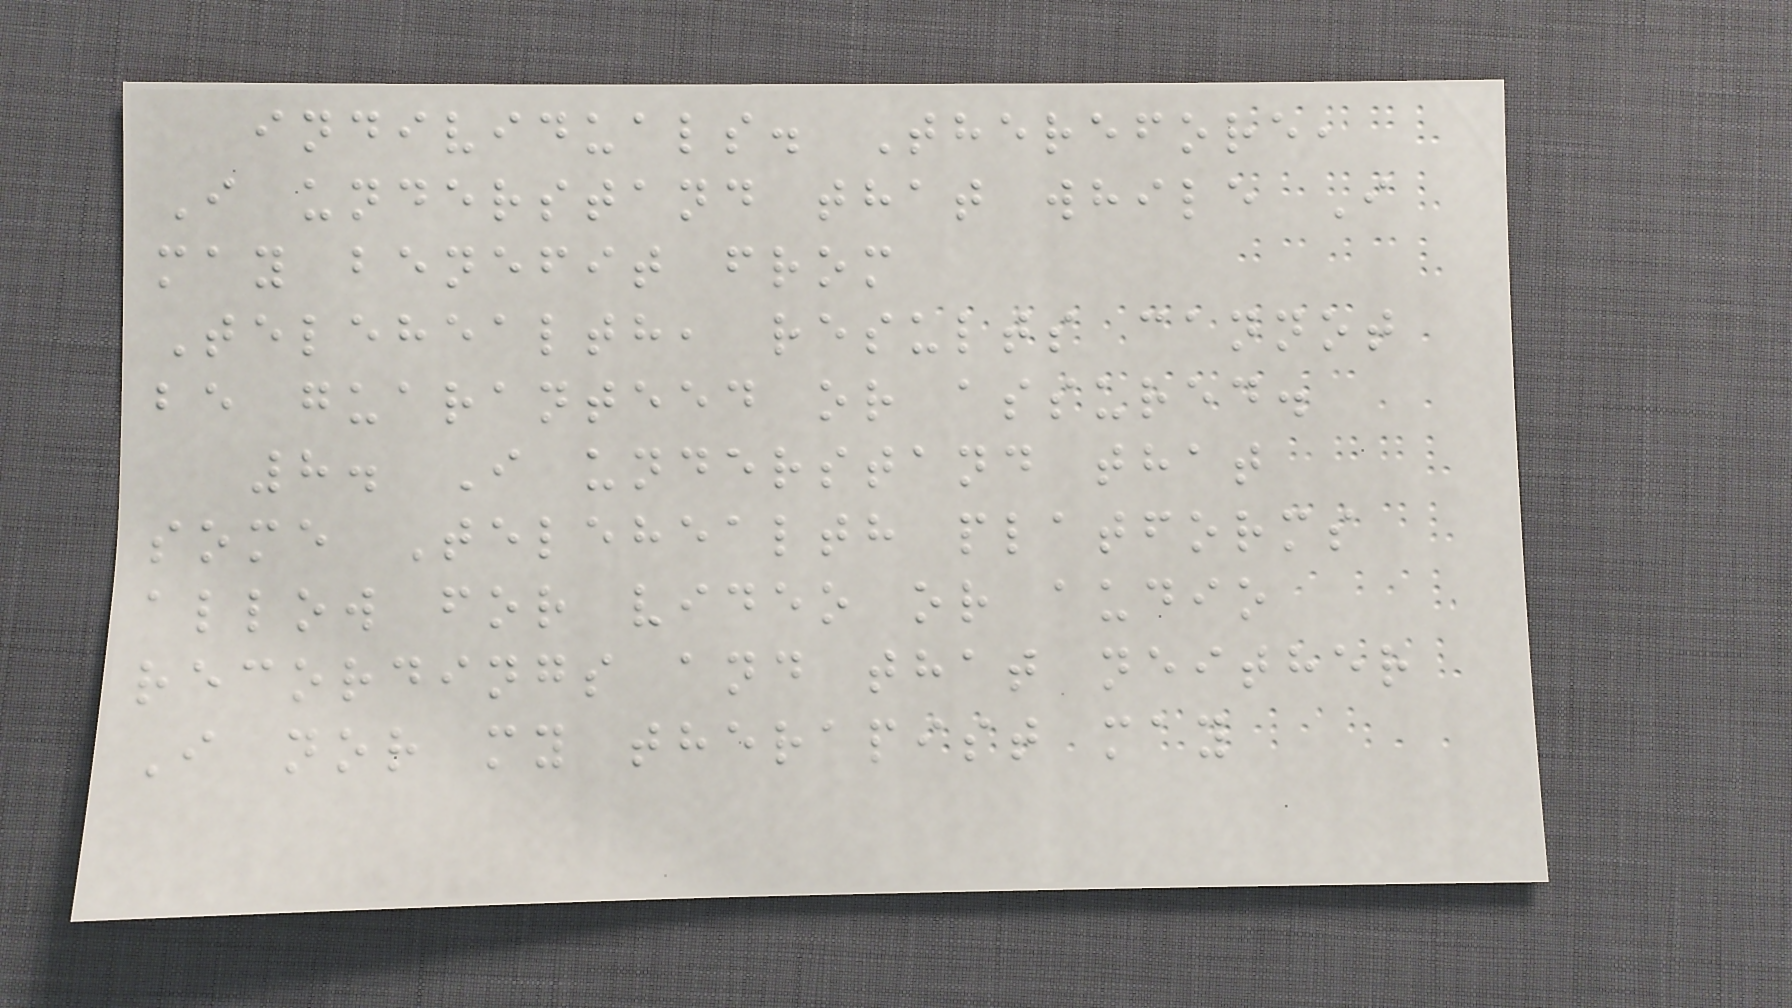individuals. Therefore,
I understand that while I
may benefit from
Telehealth, results cannot
be guaranteed or assured.
8. I understand that
some Telehealth platforms
allow for video or audio
recordings and that neither
I nor my therapist may
